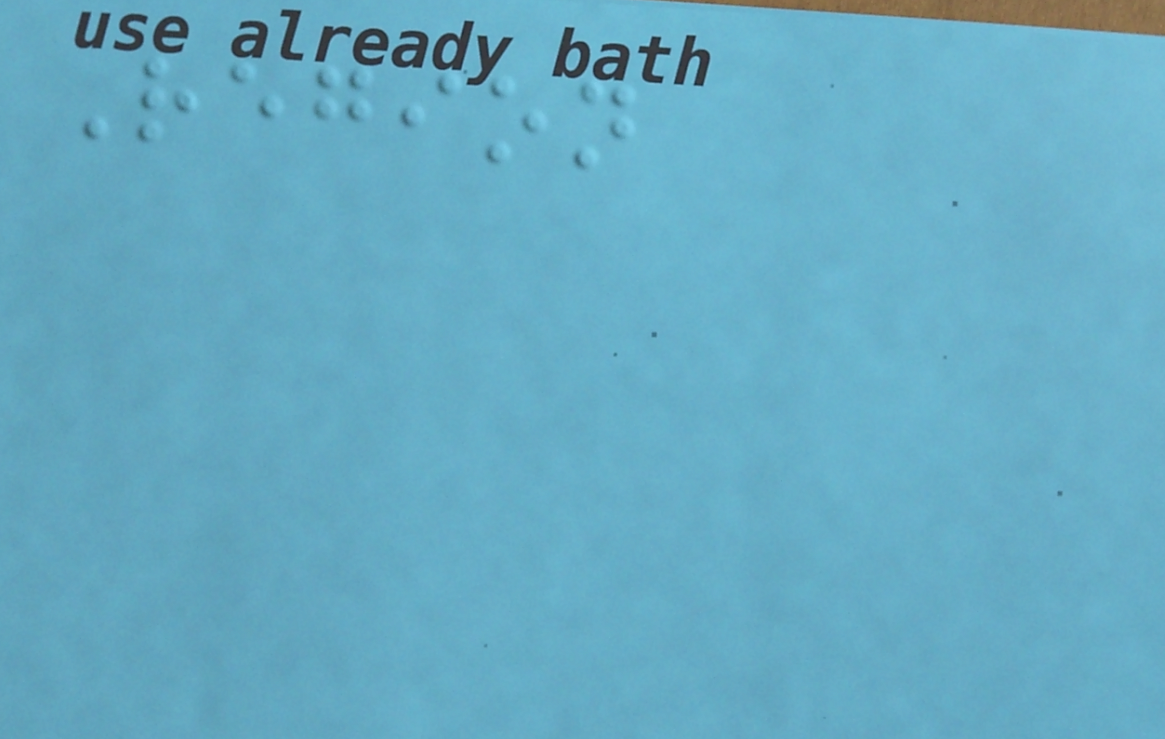Region
